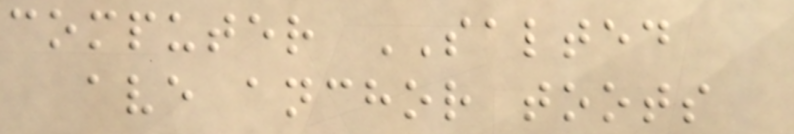computer SALTED
ave anchor toots
